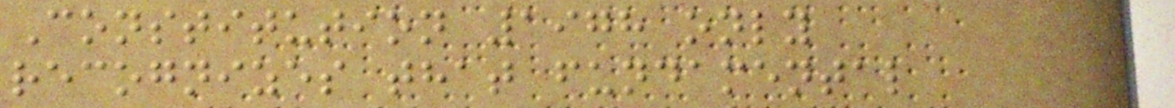Constitution 1978 only
recognizes that fundamental
